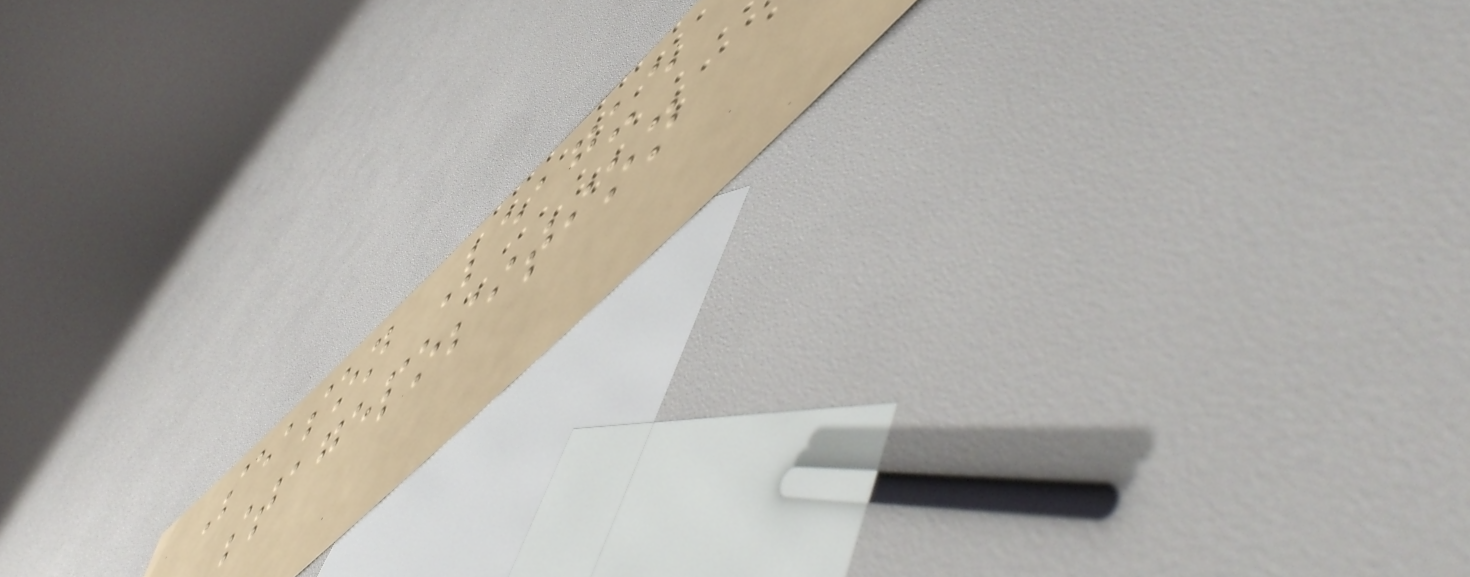Season League
stageposition
